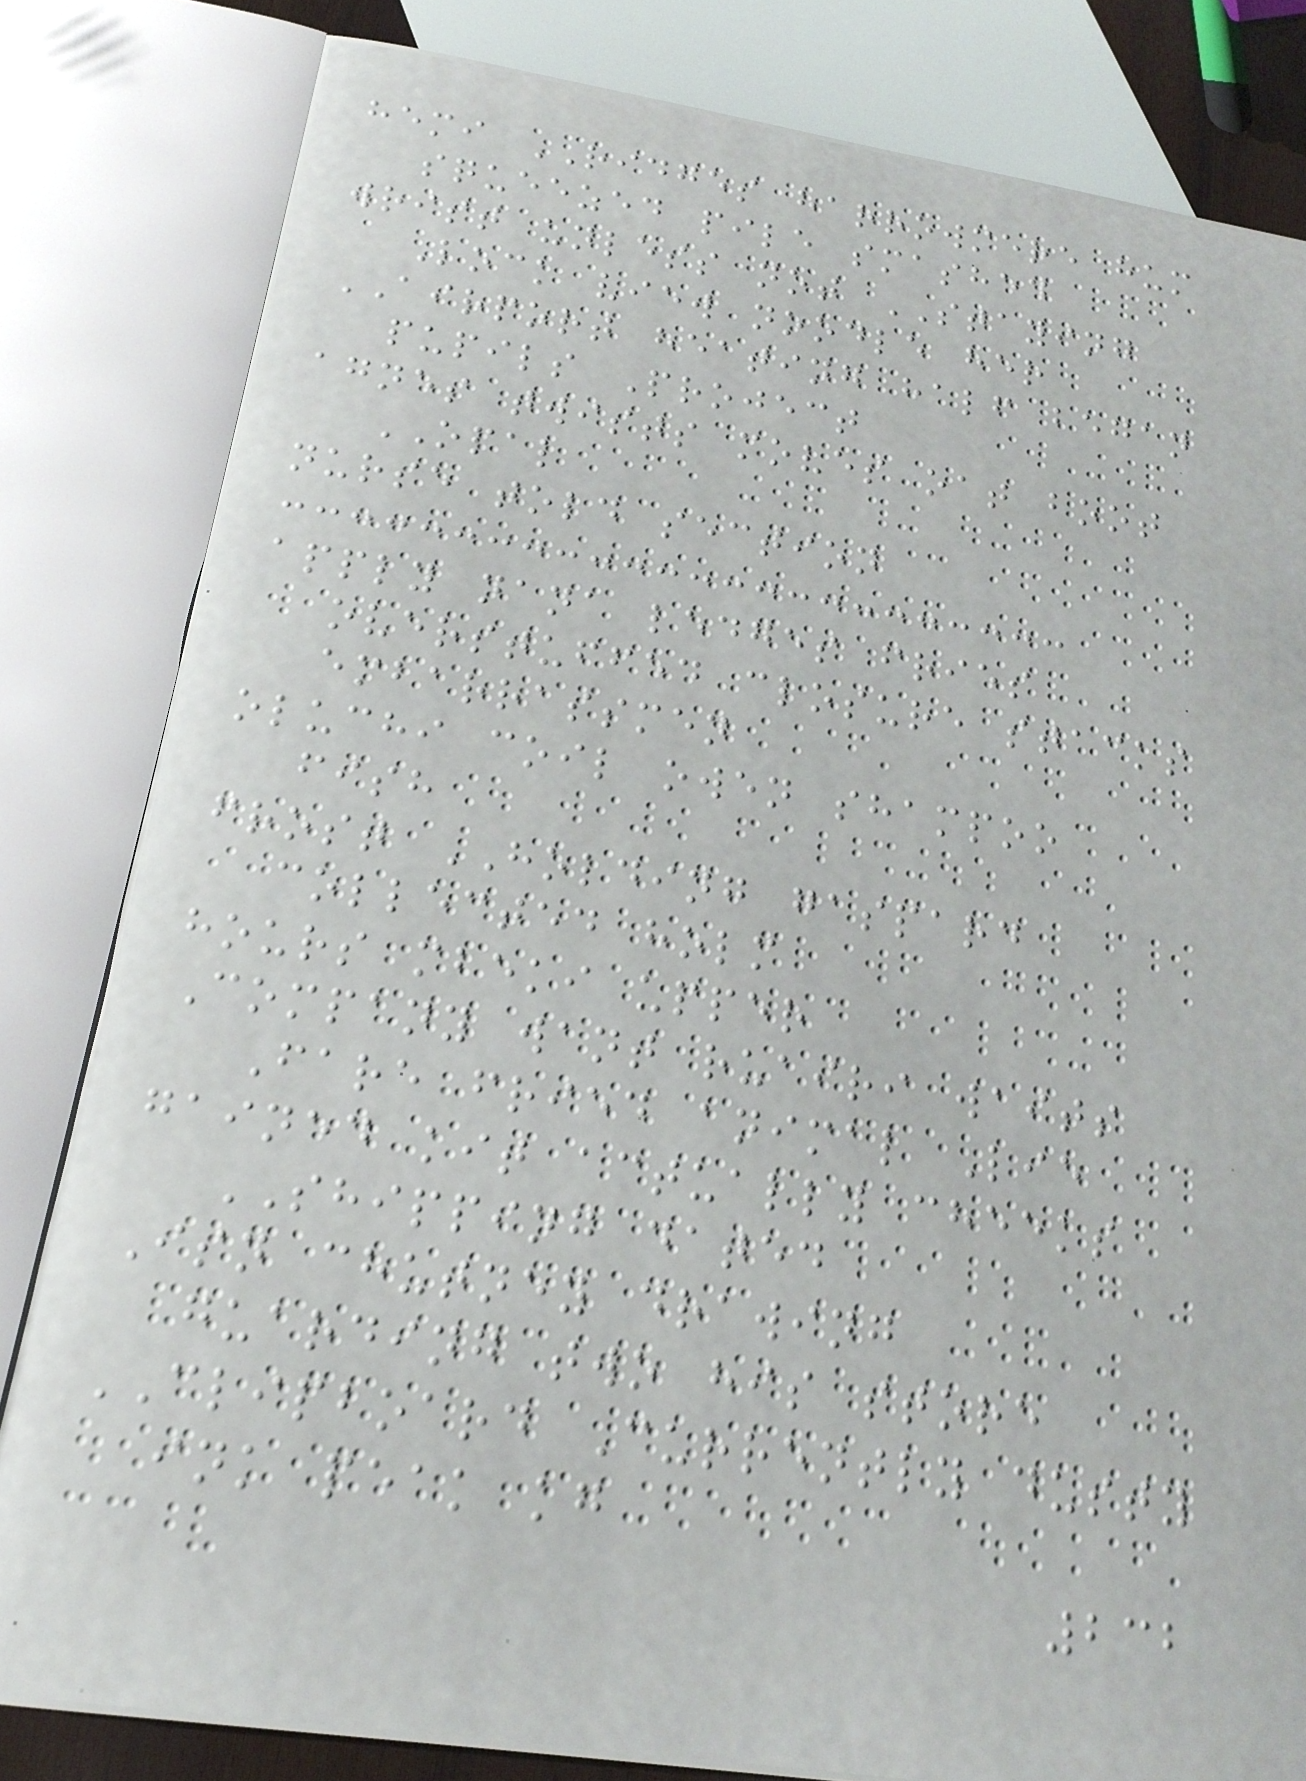hemi RIDGES harrowmere hum
squeezed pile smashed
wrist unless not STAYING
Lock view noodle her
AIRPORT heating half began
pupils Project
agnes twists moves oat boot
OPAL
nurse told section
apply nana ledges fries
overstuffed closure stacks
embarrassmen
oluchi coil owen shampoo
fish
frost HOLDING gaspard
collected holm
hours mbeki upper
Company want ruairi waits
Fare fried animal Lie
gained kit actually cheeks
SHIPPING dated
Isn chutney drawing
guarding two his store
CLIPBOARD Currently dusty
ink peak kg
232
